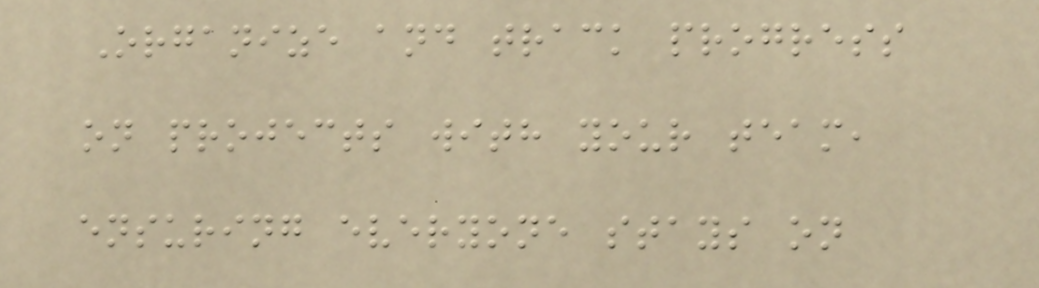Organize and track progress
on projects with your team,
ensuring everyone stays on
